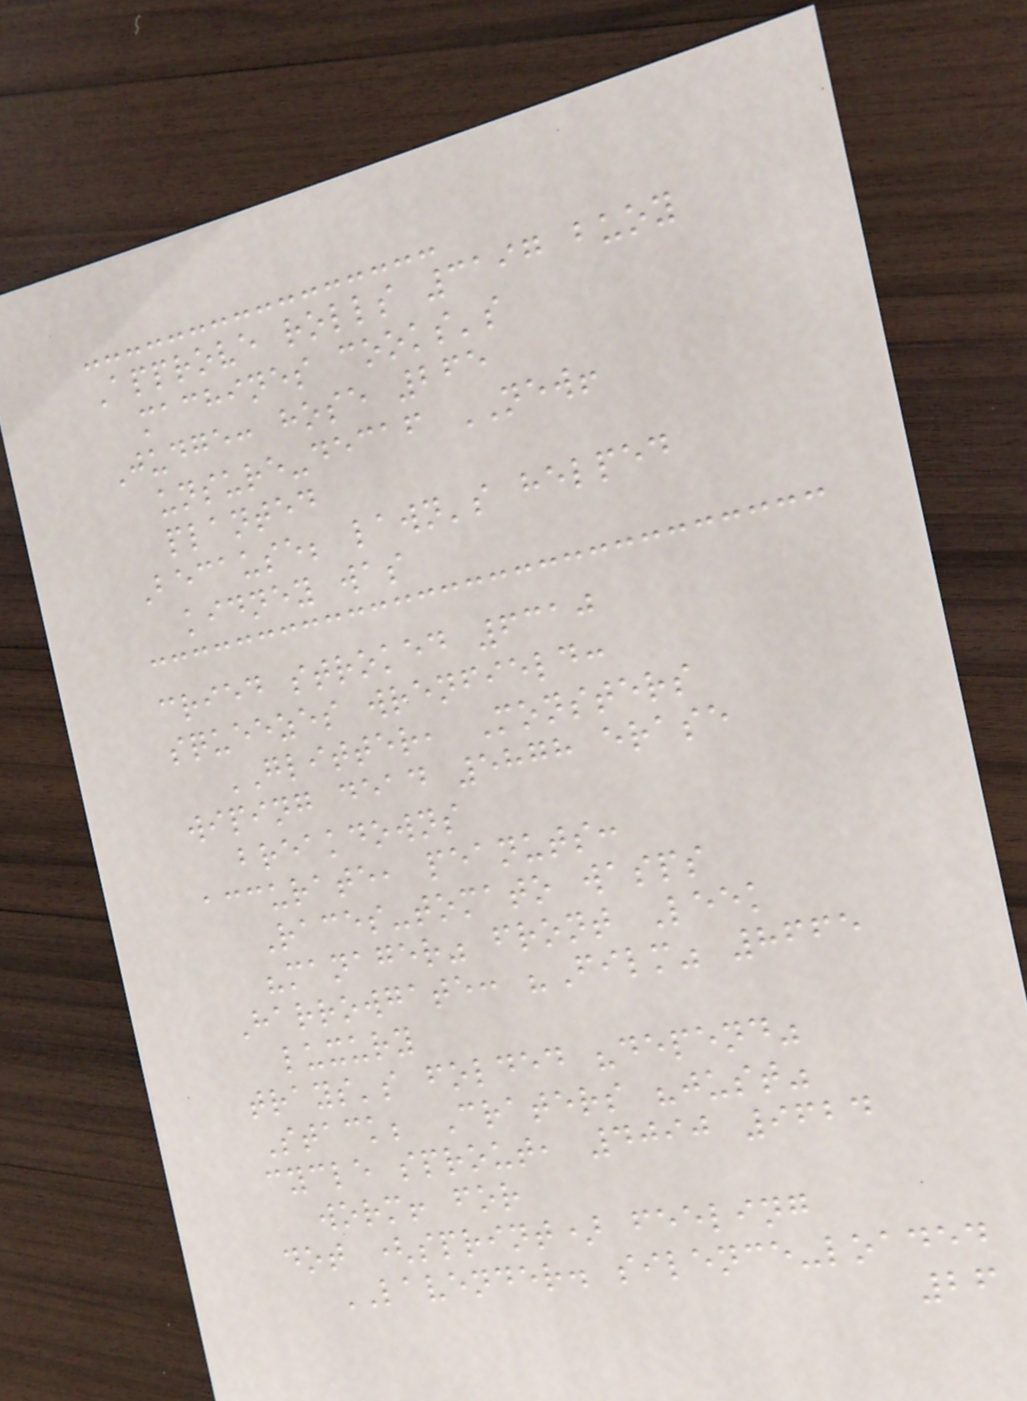Approve rolls 3197 buoy
machines cooks's
Judge: hose 265
unsure-decaf NEW!
planted
Because; lawn's helped
kidney was
cried stroked 6310
squeezes wrenfield:
GLITTER, Monsters
wiping dead 5878 erase
breakdowns
accurate, peanuts:
Races-tomato wasps
"manager" front Leek
Harrowgate: "Film" 8665
luxury
trays's folded "depend"
Stack; Craters "just"
cycle sprout, 4090 9624
worm! for
dot (sprint) feeling
LAVENDER. silence-loaded
26
